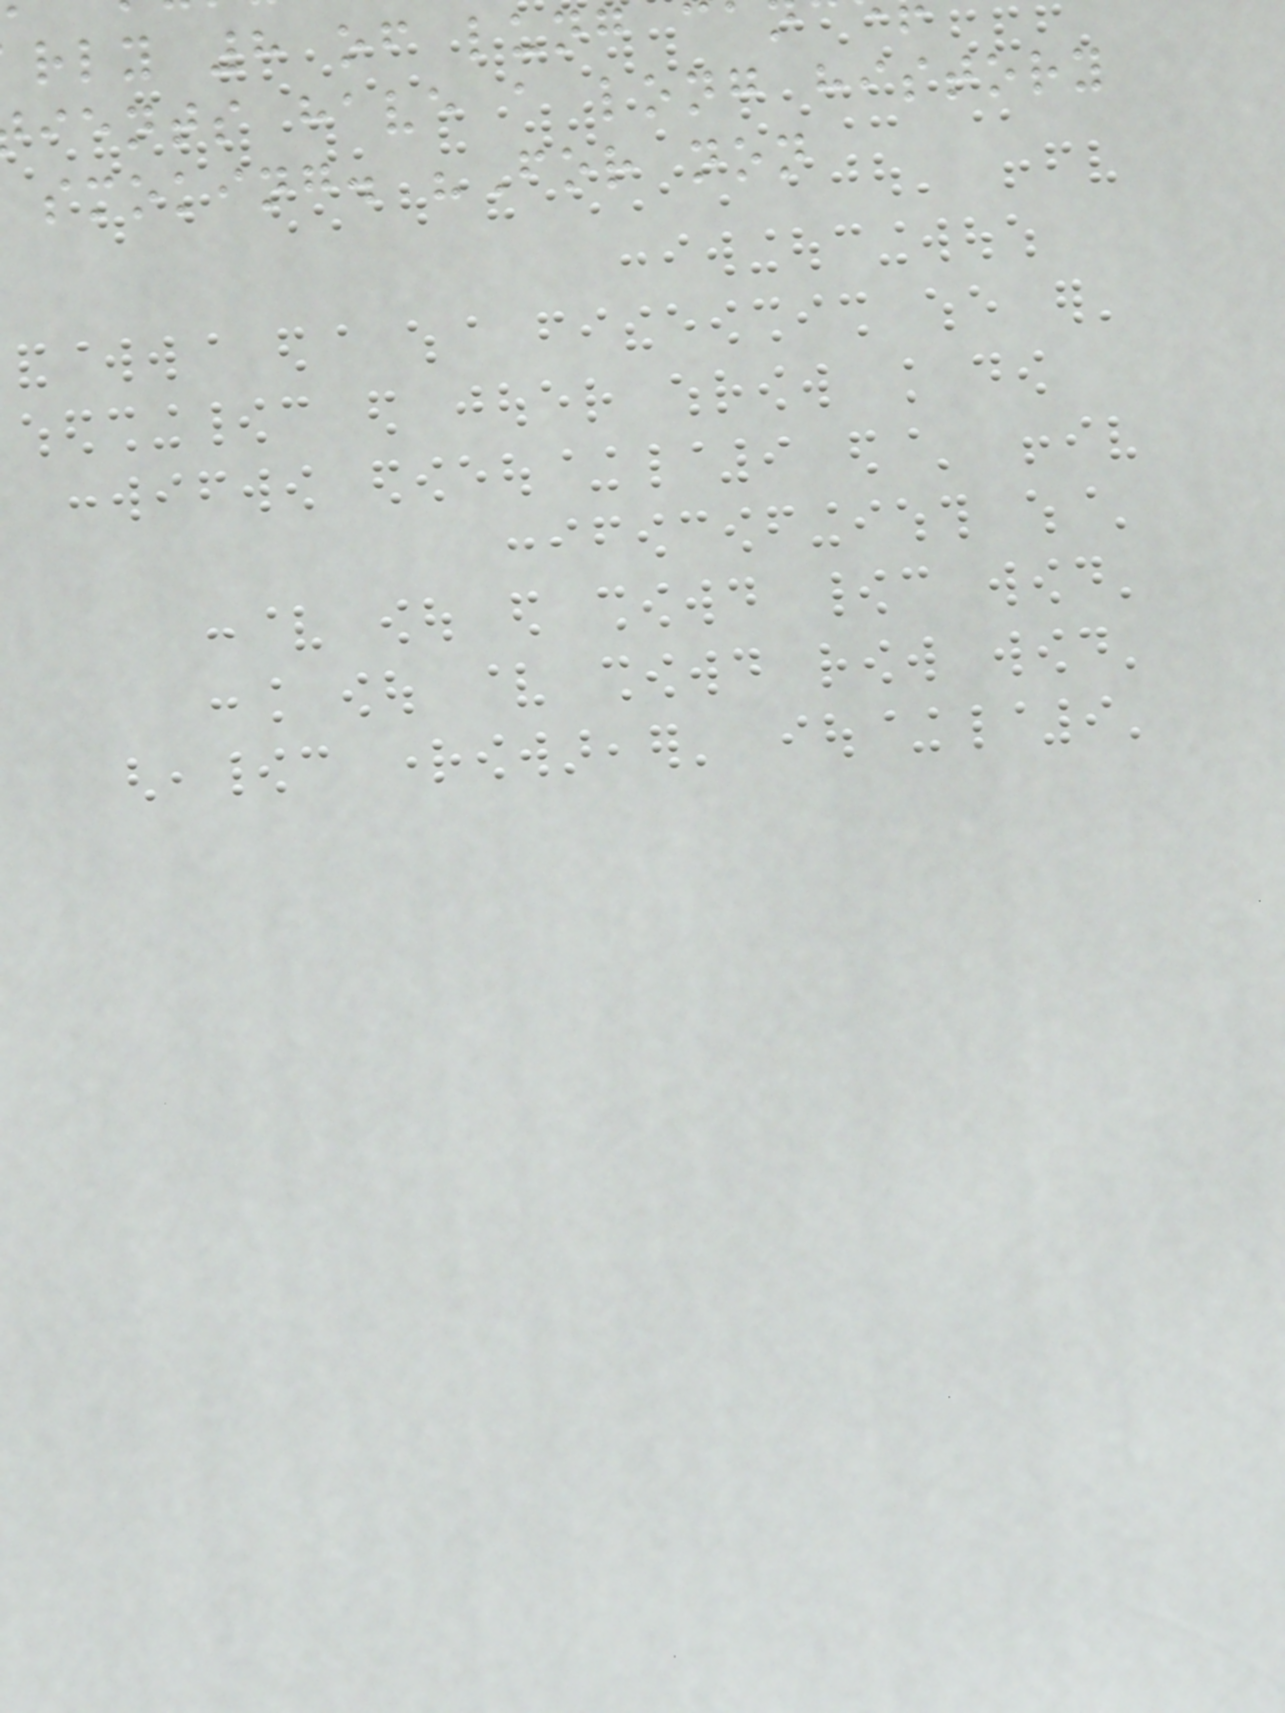rly 8 of lung c
ients have a long history
smoking. "For non
